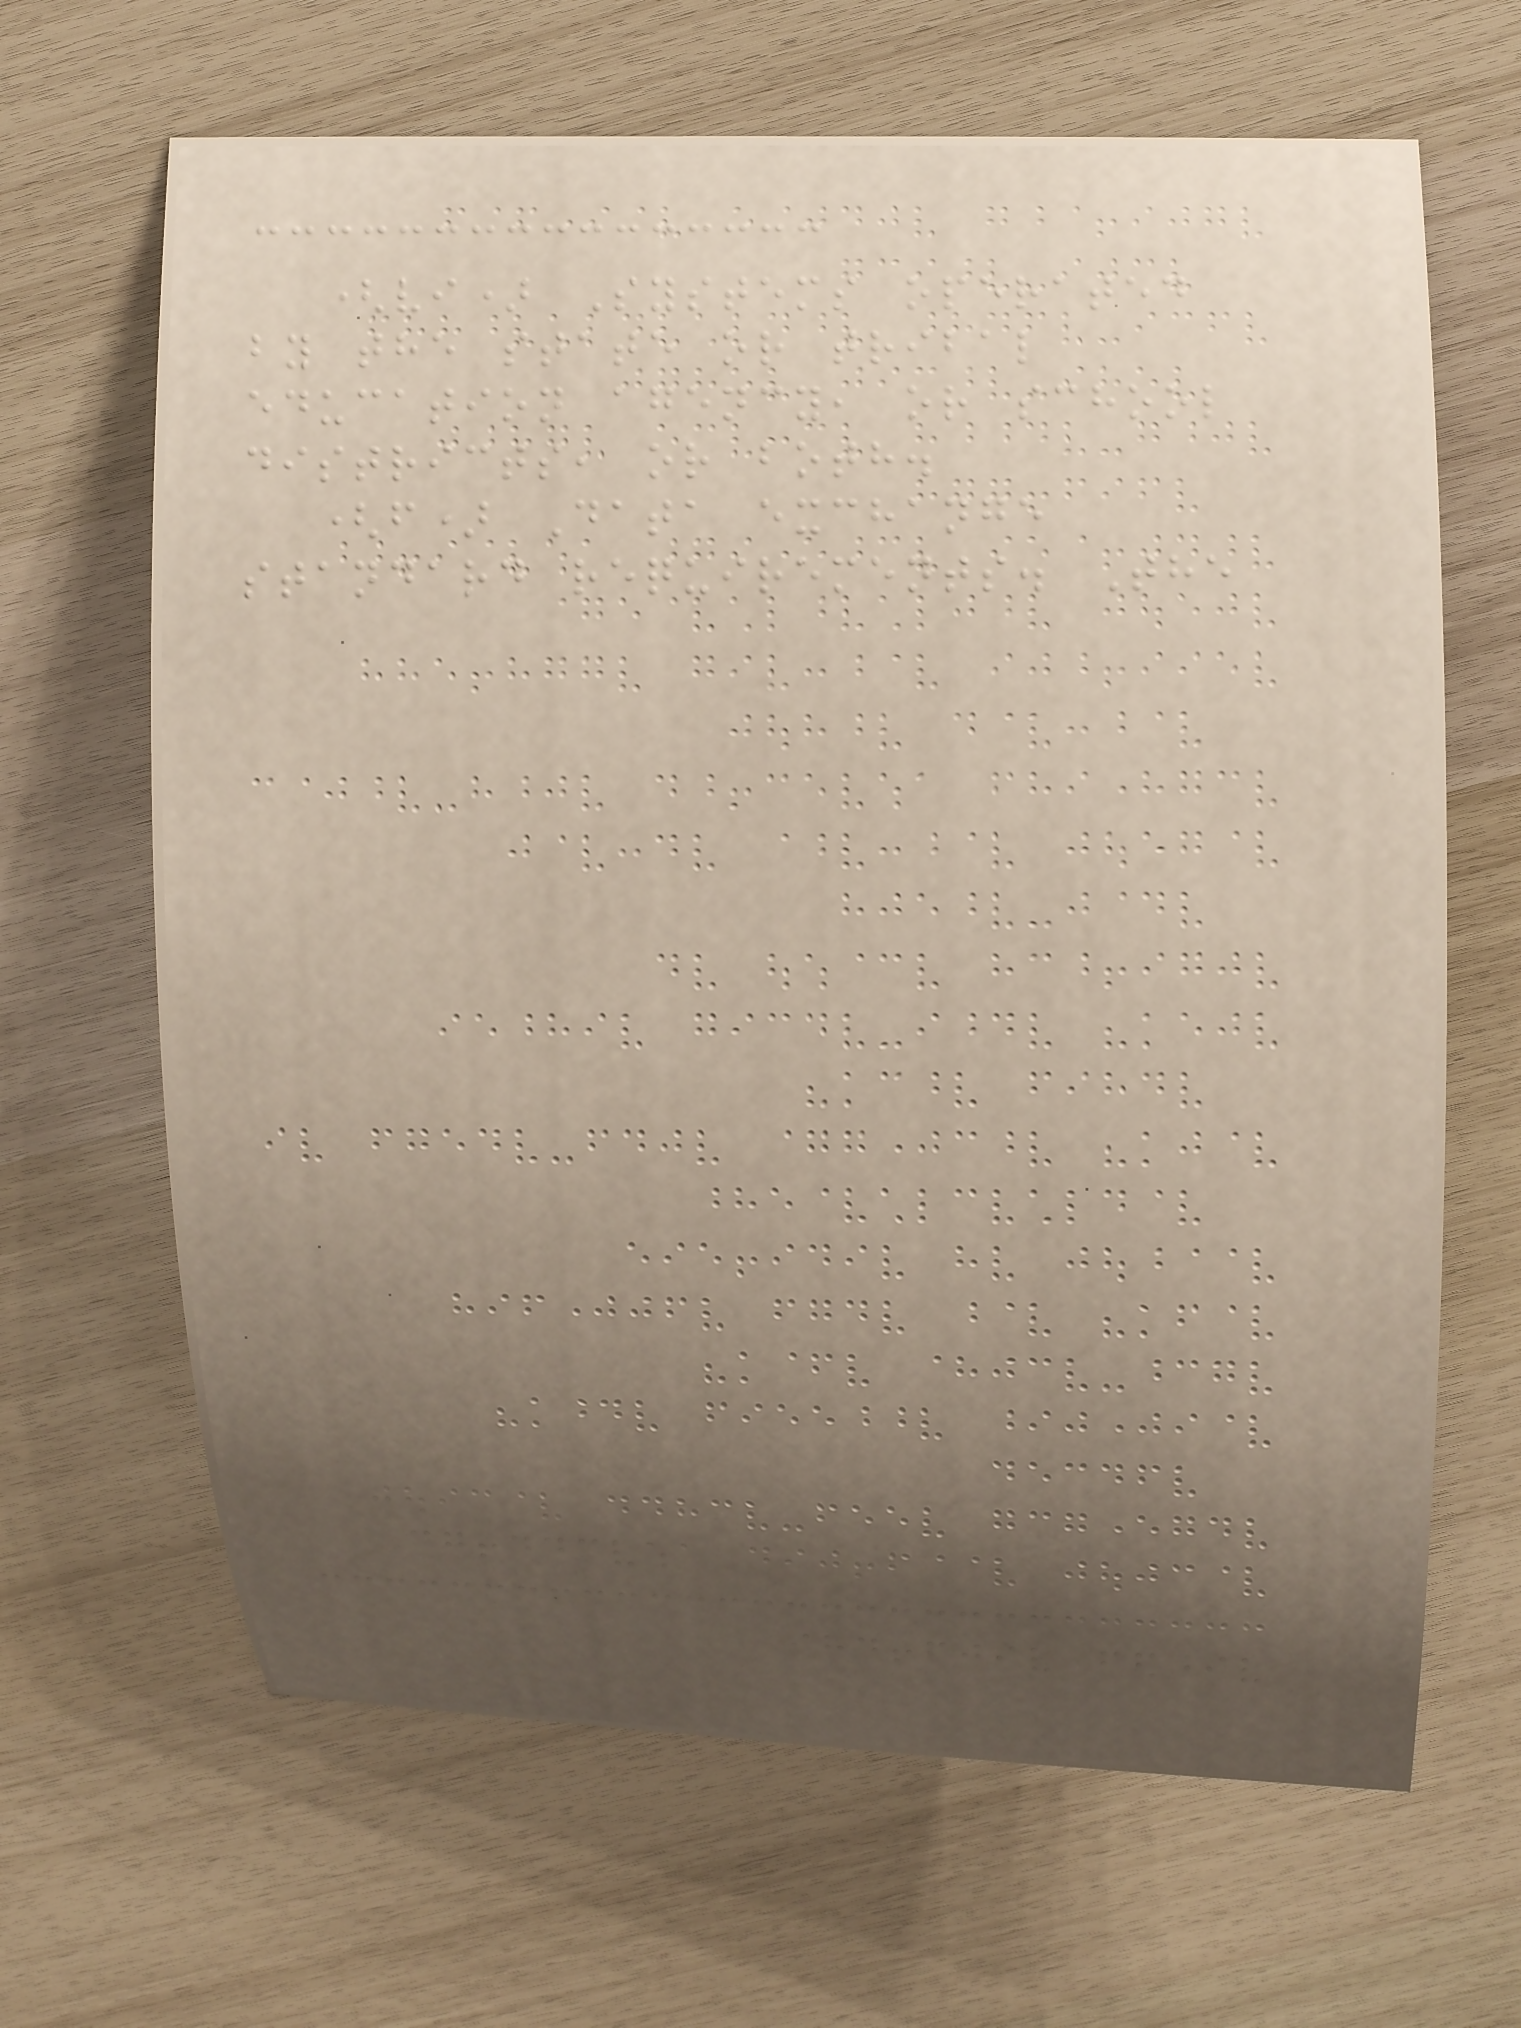(vi) Systems operated
by the state or tribal
education agency, or school
districts, or both.
(f) Data exchange
standard requirements. The
